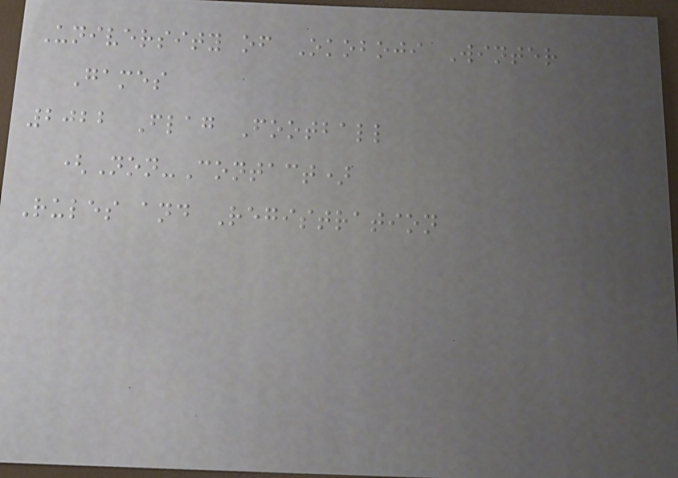University of Okoboji Winter
Games
2022 Flag Football
(Non-Contact)
Rules and Registration
